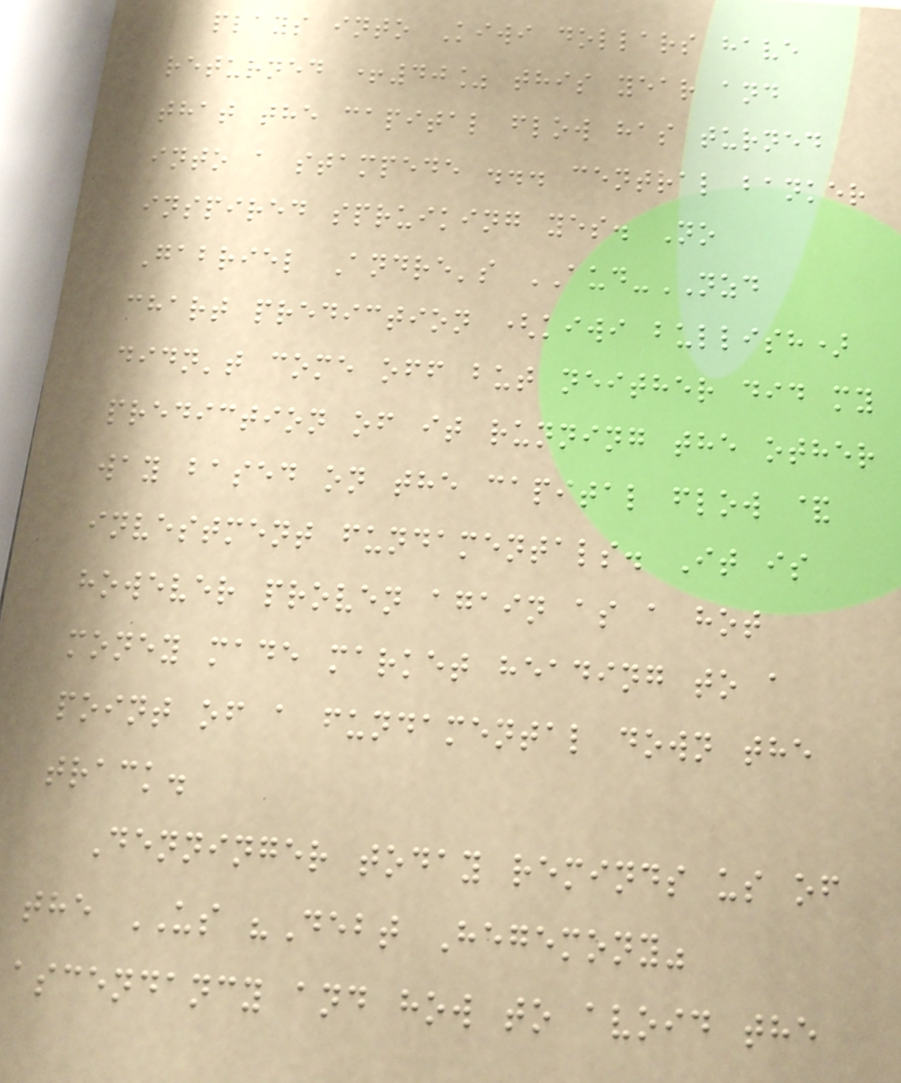plays into Kiwi dollars have
returned +40% this year and
that the capital flow has turned
into a stampede ... central banker
inspired spruiking yes. No
Gabriel Andre's AUD-NZD
chart prediction (kiwi bullish)
didn't come off but neither did my
prediction of it running the other
way based on the capital flow &
investment fundamentals. It is
however proven again as a hot
money made market heading to a
point of a fundamental down the
track.
Denninger today reminds us of
the US "Debt Hegemony"
ascendancy and how to avoid the
